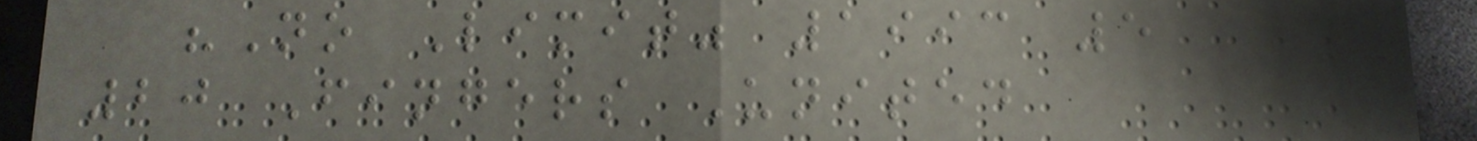"No Limit" 1993 5
20 Fingers United
